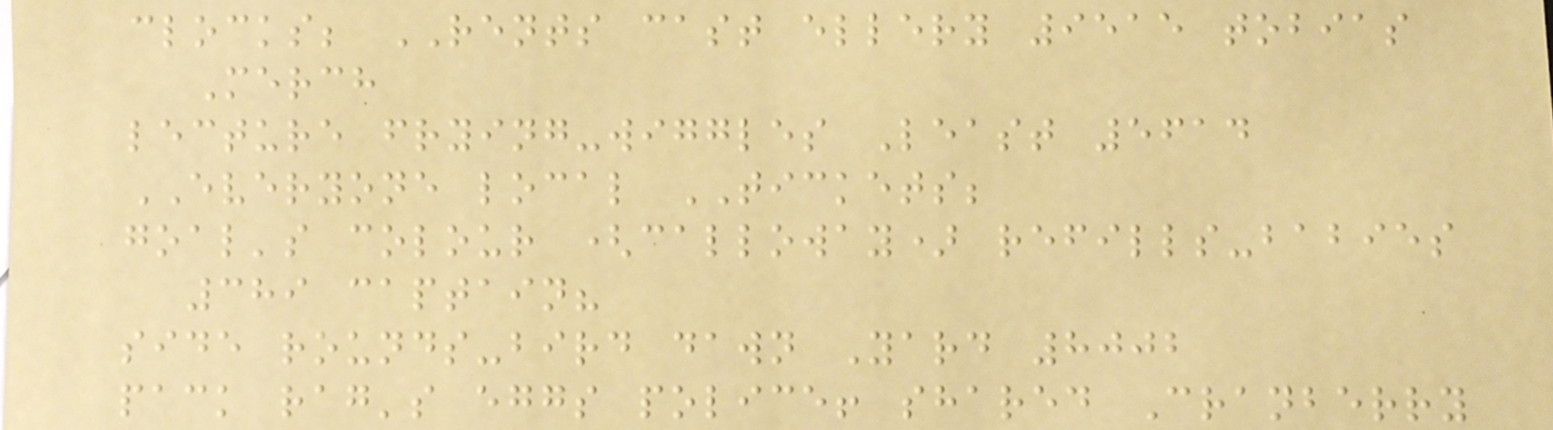clocks; RENTS cast ellery 9515 tobias
Merch
lecture frying-wiggles Least 5614
EVERYONE local TICKETS;
goal's colour (calloway) refills-babies
389 captain?
side rounds-bird dawn Yard 8002
pack rag's eggs police! shared Cranberry
